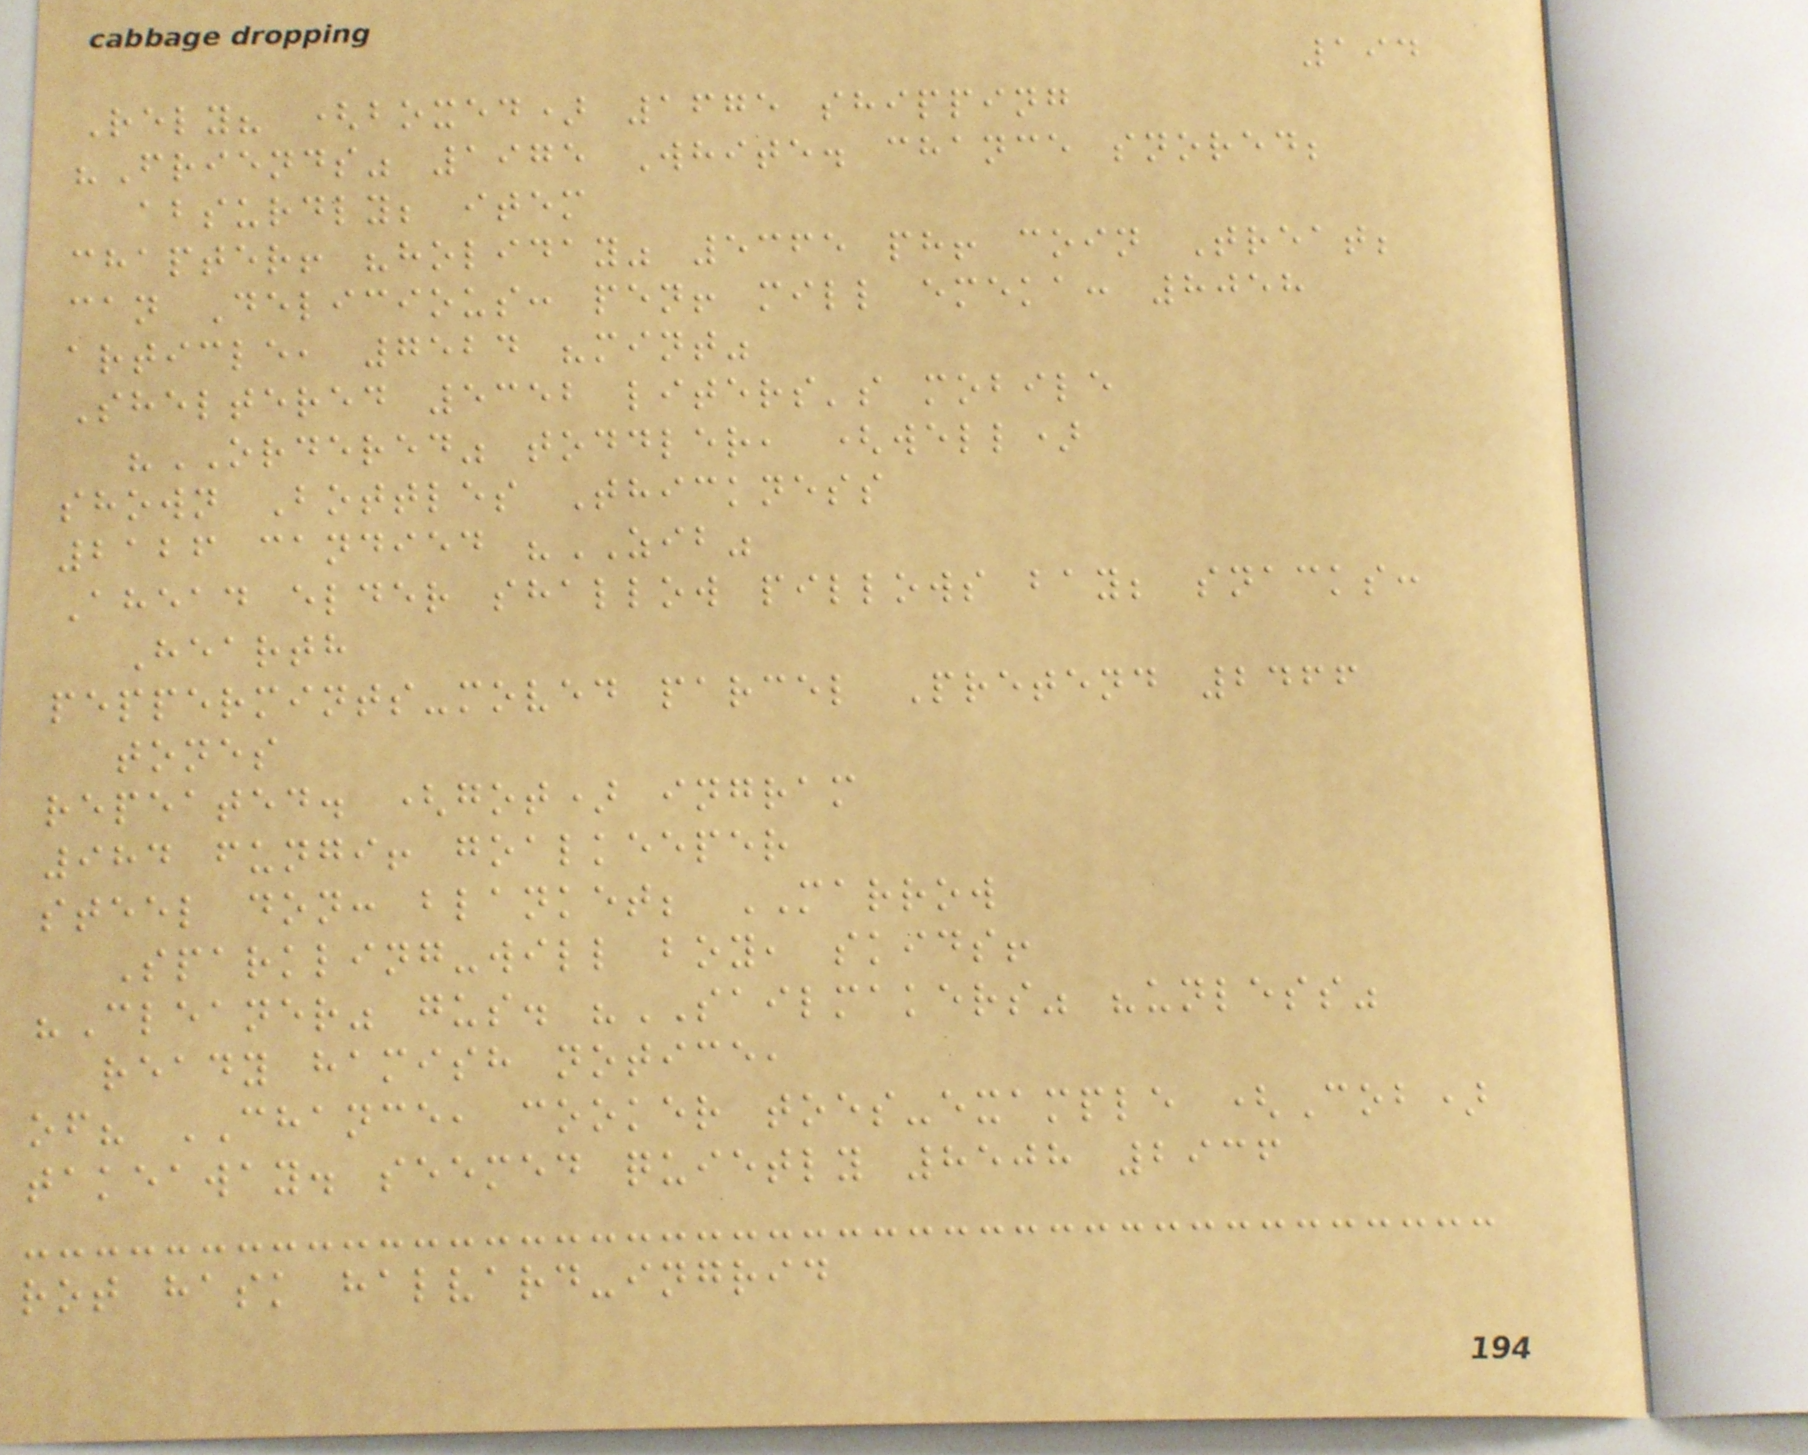194
Rely? (boxed) 1675 shipping
"Friends" 1975 White. chance snored;
absurdly; item
chapter! "holiday" 5365 ph! coin Treat;
can Delicious: pen! mill emeka: 8058
article, 7524 "mint"
Sheltered 5352 liters's mobile
"ORDERED" toddler, (well)
shown Bottles Thickness
2126 candied "ZIB"
Ahead elder shallow pillows bay; snacks:
Hearth
peppermints-moved parcel Pretend 2466
tones
repeated. (got) ingram
984 fungi! goalkeeper
steel don: blanket; MARROW
Sparkling-will boy, skids!
"Cleaner" gus. "SAILMAKERS" "unless"
ready hamish notice,
of? CHANCE, cooker toes-example (Cob)
takeaway. seemed quietly 8508 2936
rot hask halvard-ingrid
